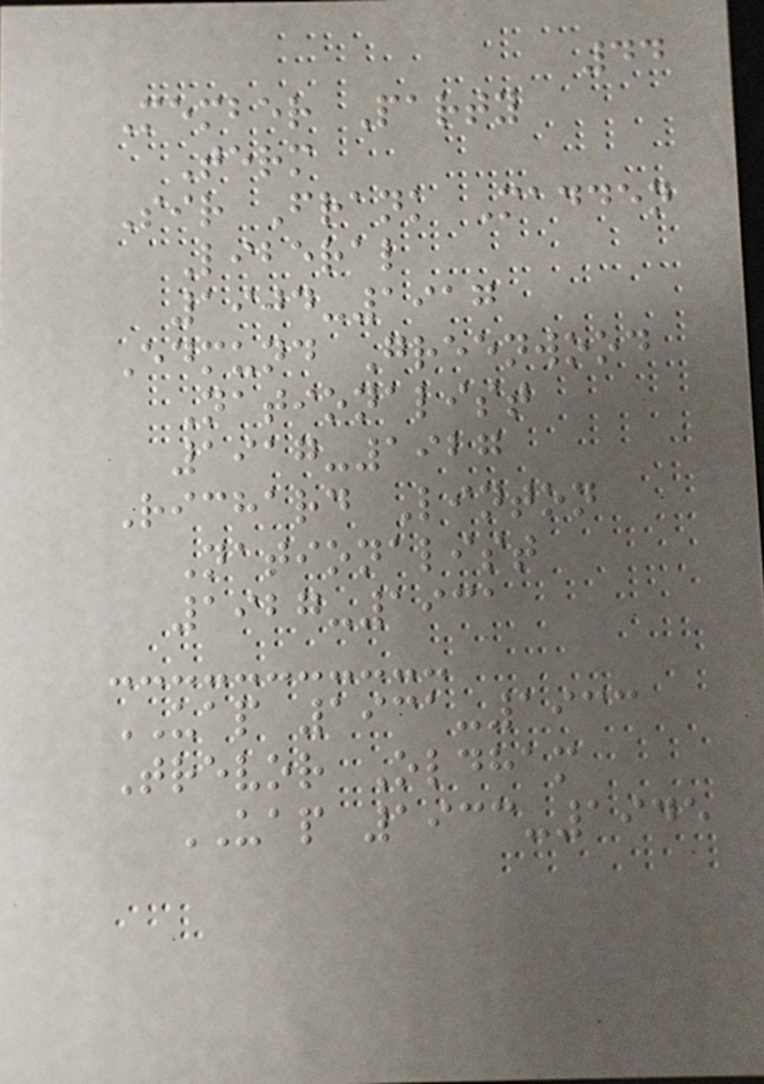44
Member Party
Term
Sir Frank Madden
Liberal
1904-1917
Edmund Greenwood
Nationalist
1917-1927
Richard Linton
Nationalist
1927-1931
UAP 1931-1933
Trevor Oldham
UAP 1933-1945
